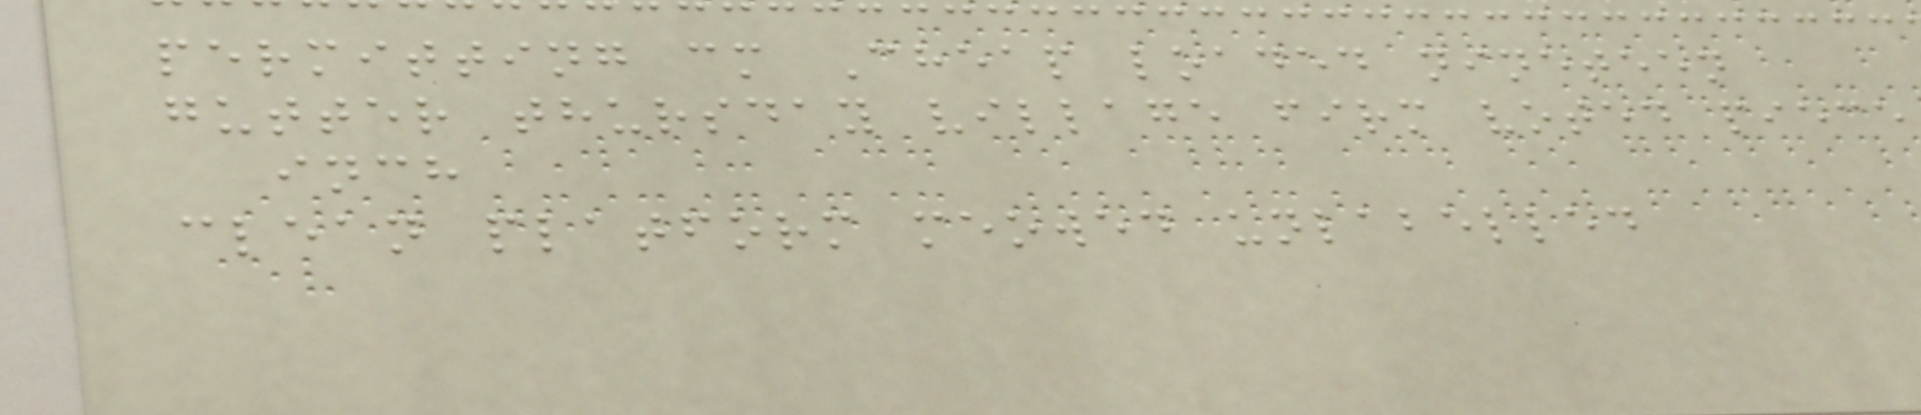permitting cm Cheap loaded nineteen
gutter thursday village firm voted piece
inch
clean platform meowed unlabelled
